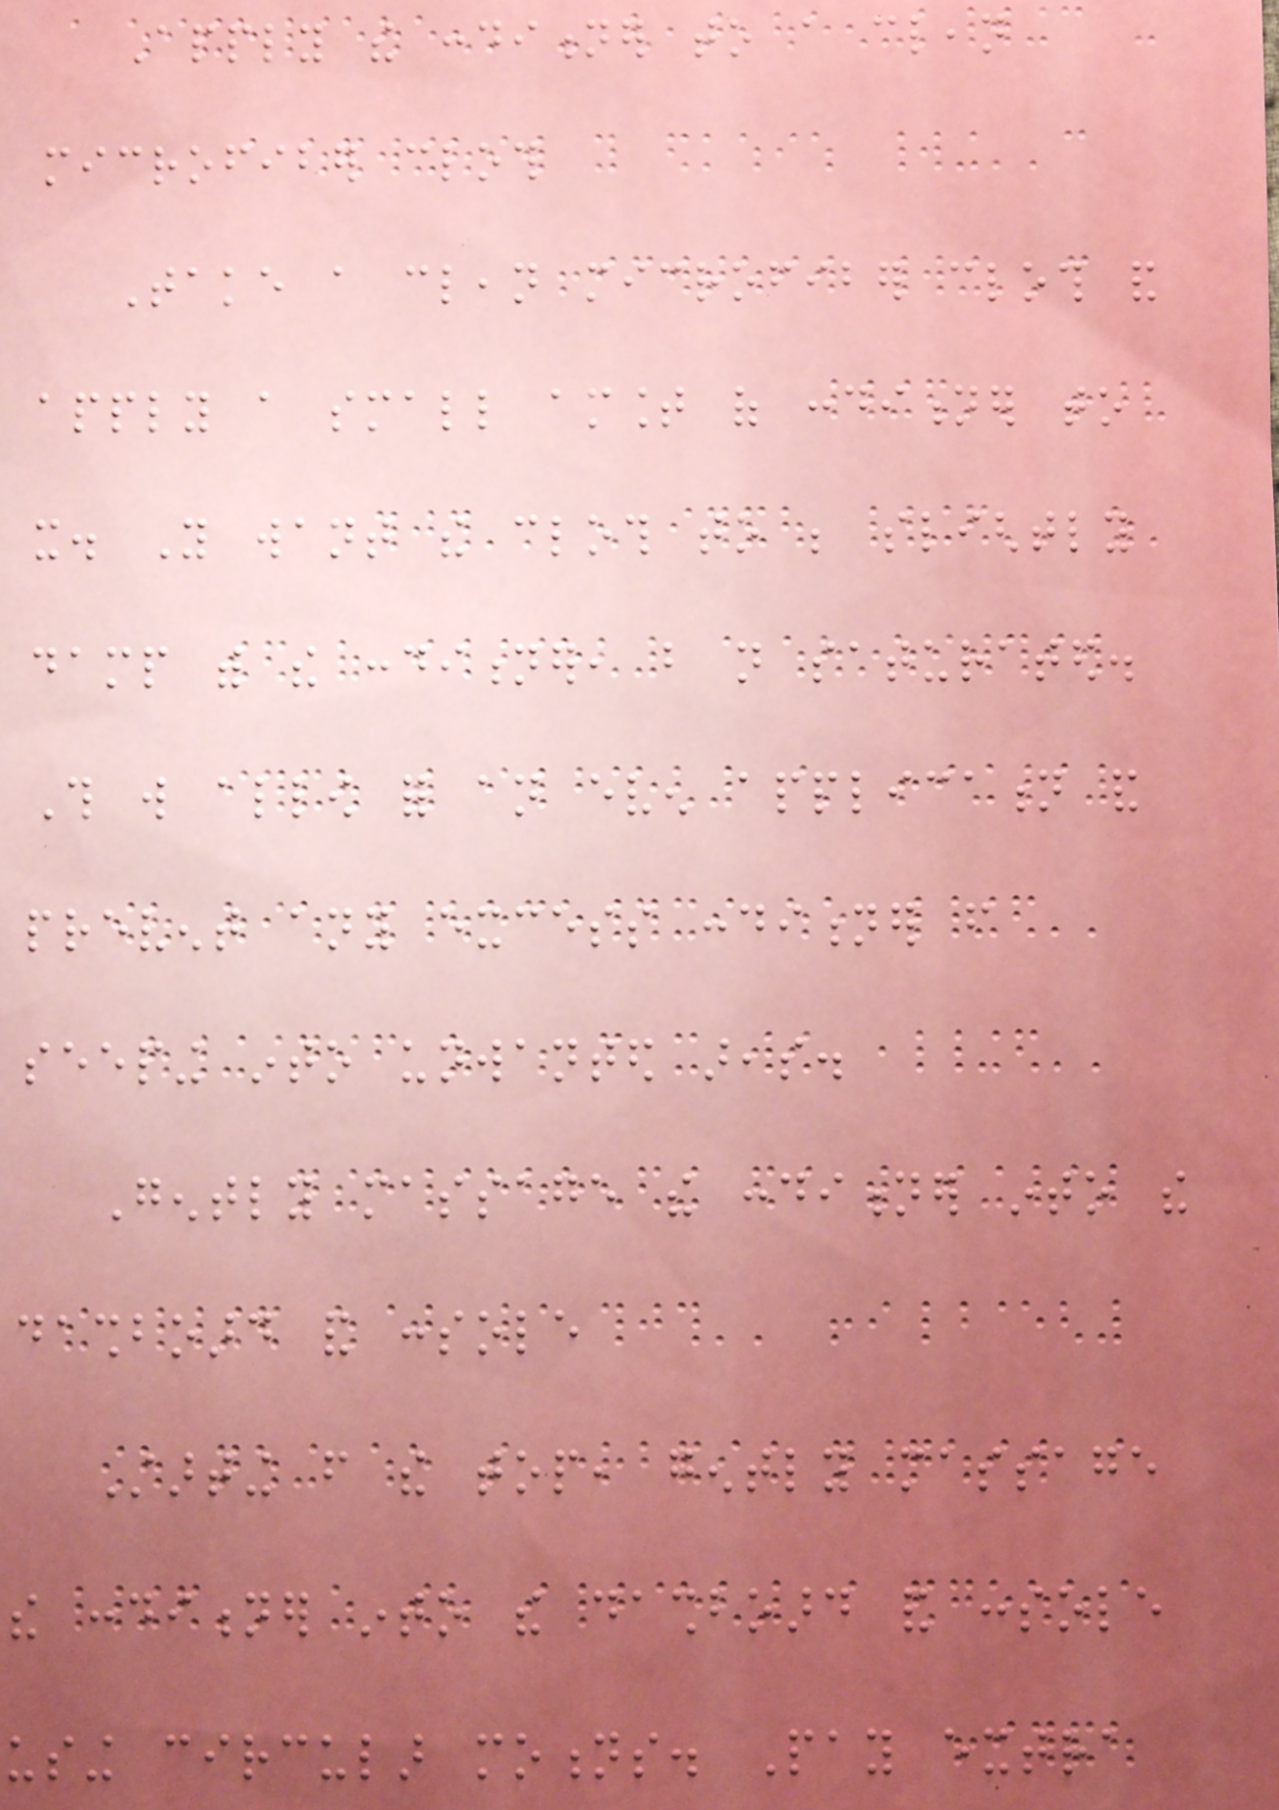Apply the conditioner to a clean
microfiber cloth
Take a clean microfiber cloth and
apply a small amount of conditioner to
it. You want the cloth to be slightly
damp with the conditioner, but not saturated.
This will allow for an even application and
prevent any excess conditioner from
seeping into unwanted areas.
Gently massage the conditioner into the
dashboard and console
Starting from the top, gently massage
the conditioner into the dashboard and console
using circular motions. Pay extra
